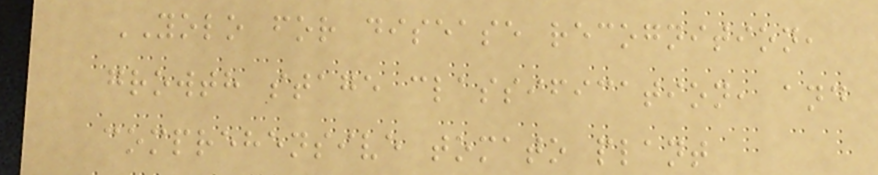YOLO for disease recognition,
growth stage classification, and
comprehensive tomato plant
